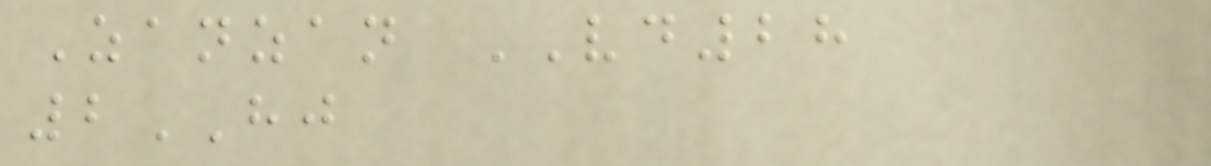Zanzan VD28
2HJ
